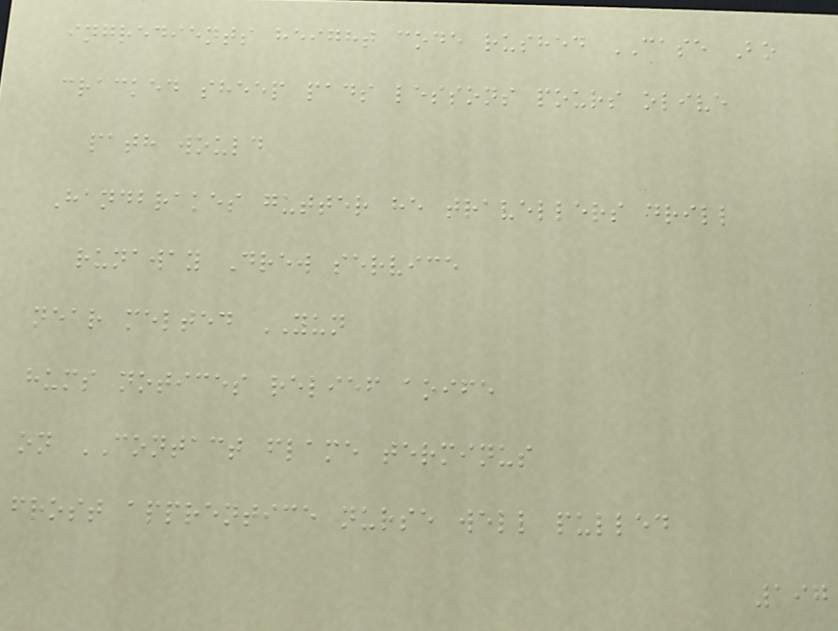ingredients height code rushed CASE Bo
cracked sheep pads lessons pours olive
path would
Handbrakes gutter he travellers drill
runaway Drew service
near melted YUN
hums notices relief aoife
on CONTACT flame terminus
frost apprentice nurse well pulled
197
